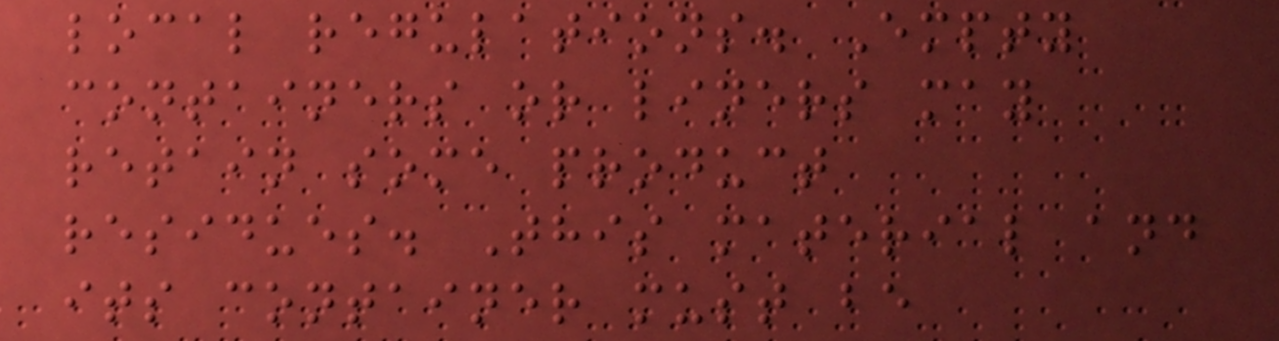local regulations. Empty
containers or liners may
retain some product
residues. This material and
its container must be
